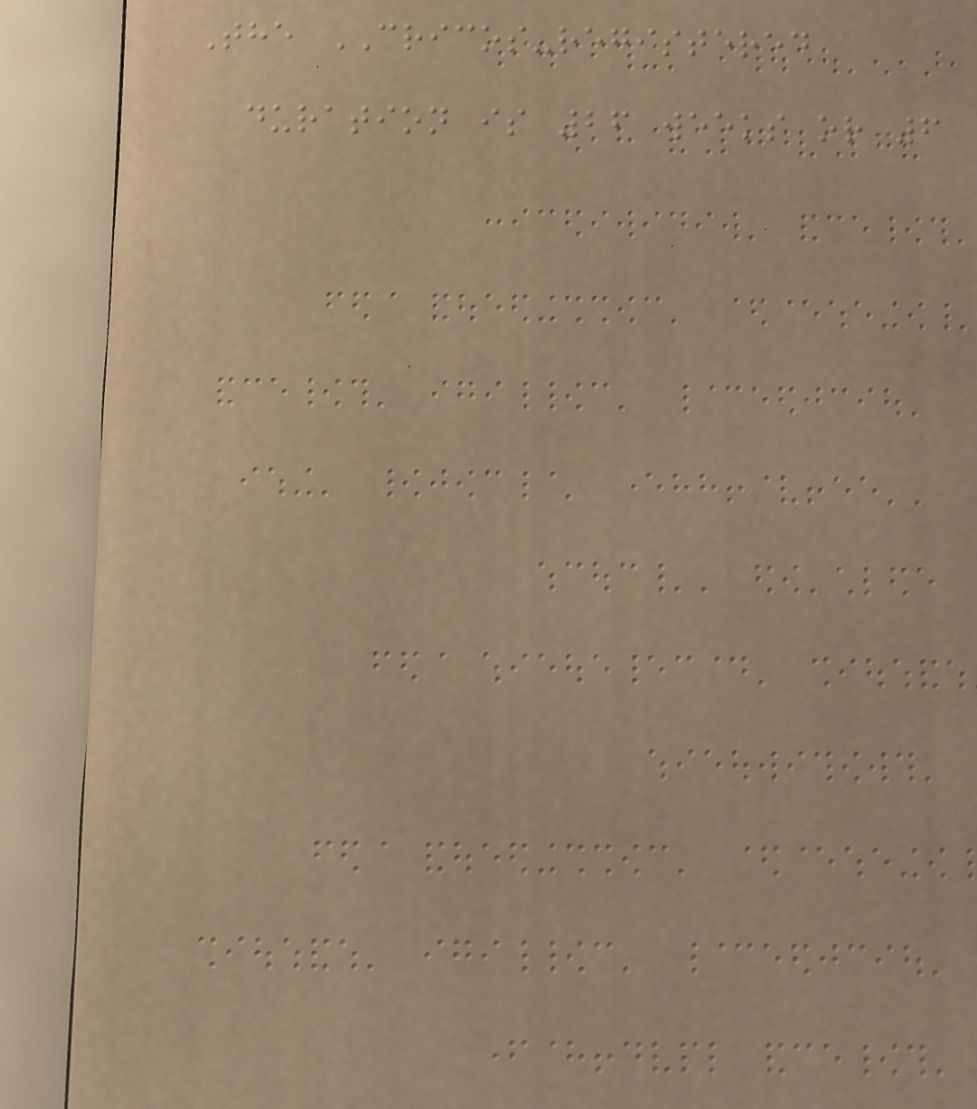The CRICOS-registered
duration is 26 weeks or 6
